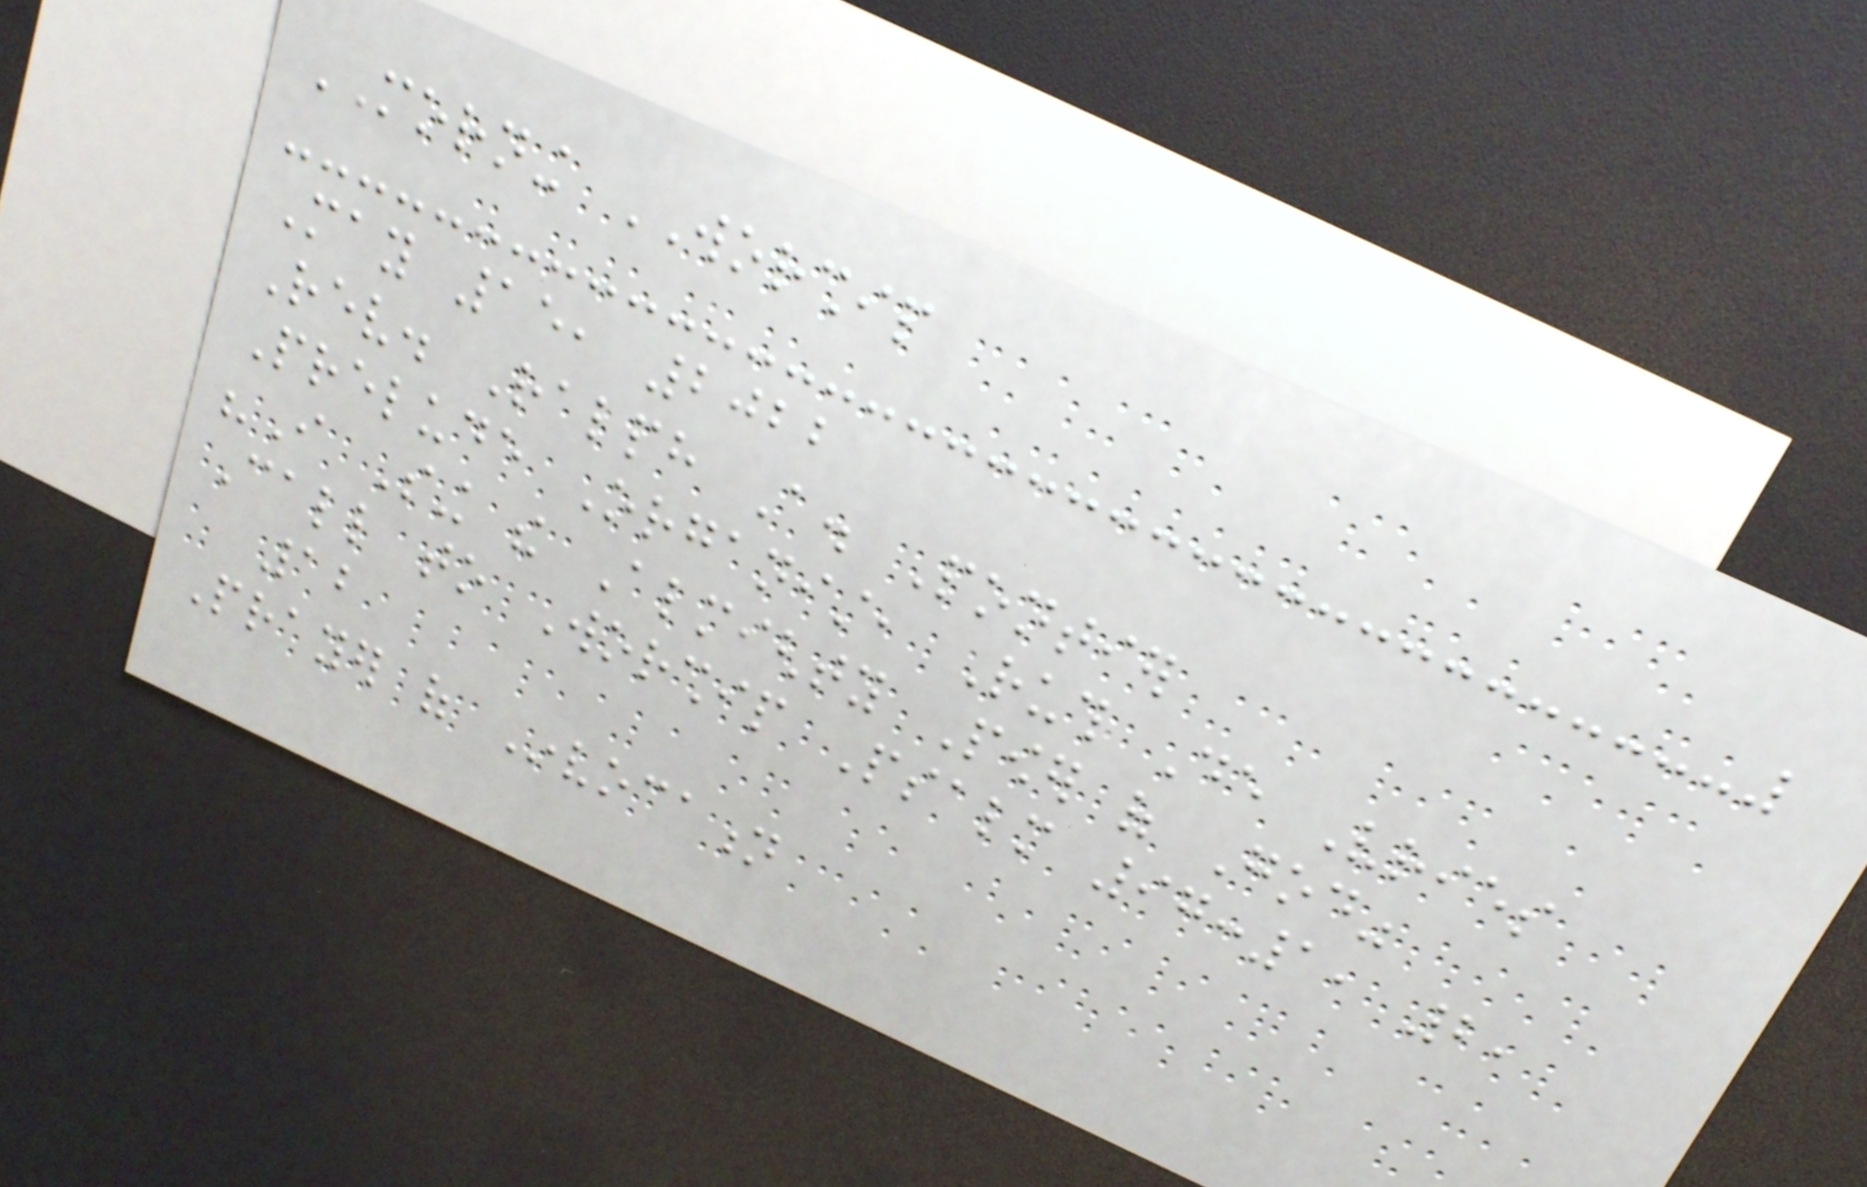MORNING WORSHIP
May 15, 2022
Rev. Ralph A. Pontier
Prelude Organist, Ruth De Vries
"I Sing the Almighty Power of God"
Call to Worship Psalm 97:1, 2,
12
Prayer of Invocation
